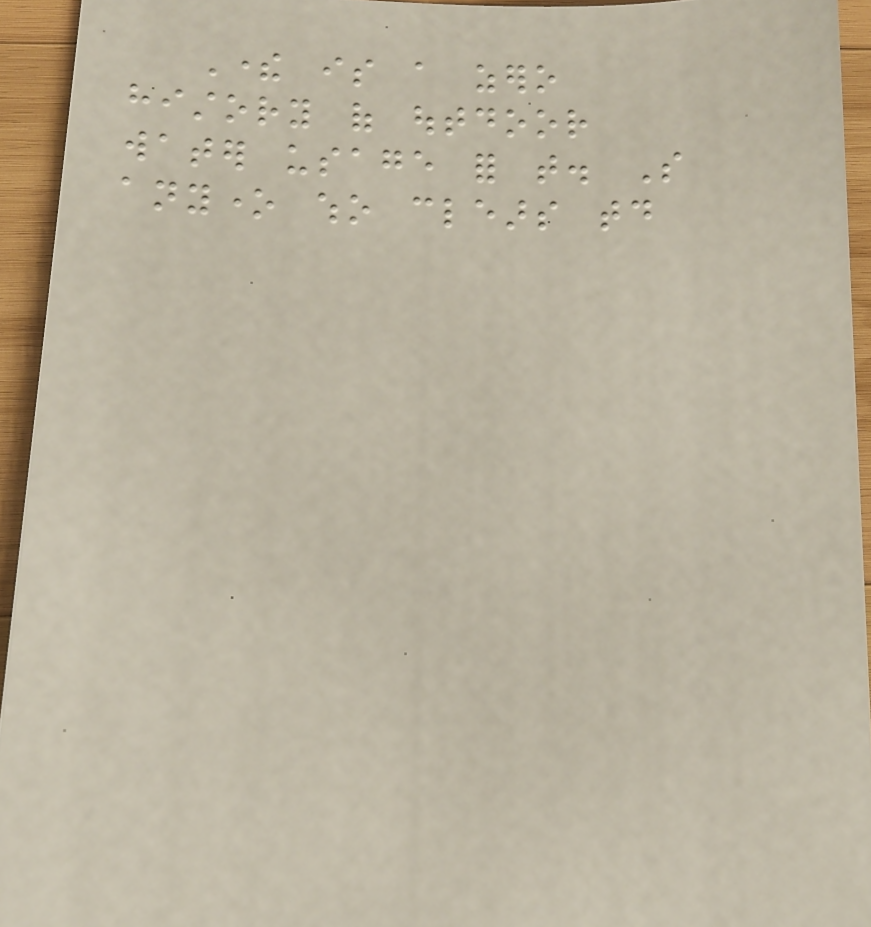There is a zero
history of outdoor
water usage for that. So
anyone who clears today
